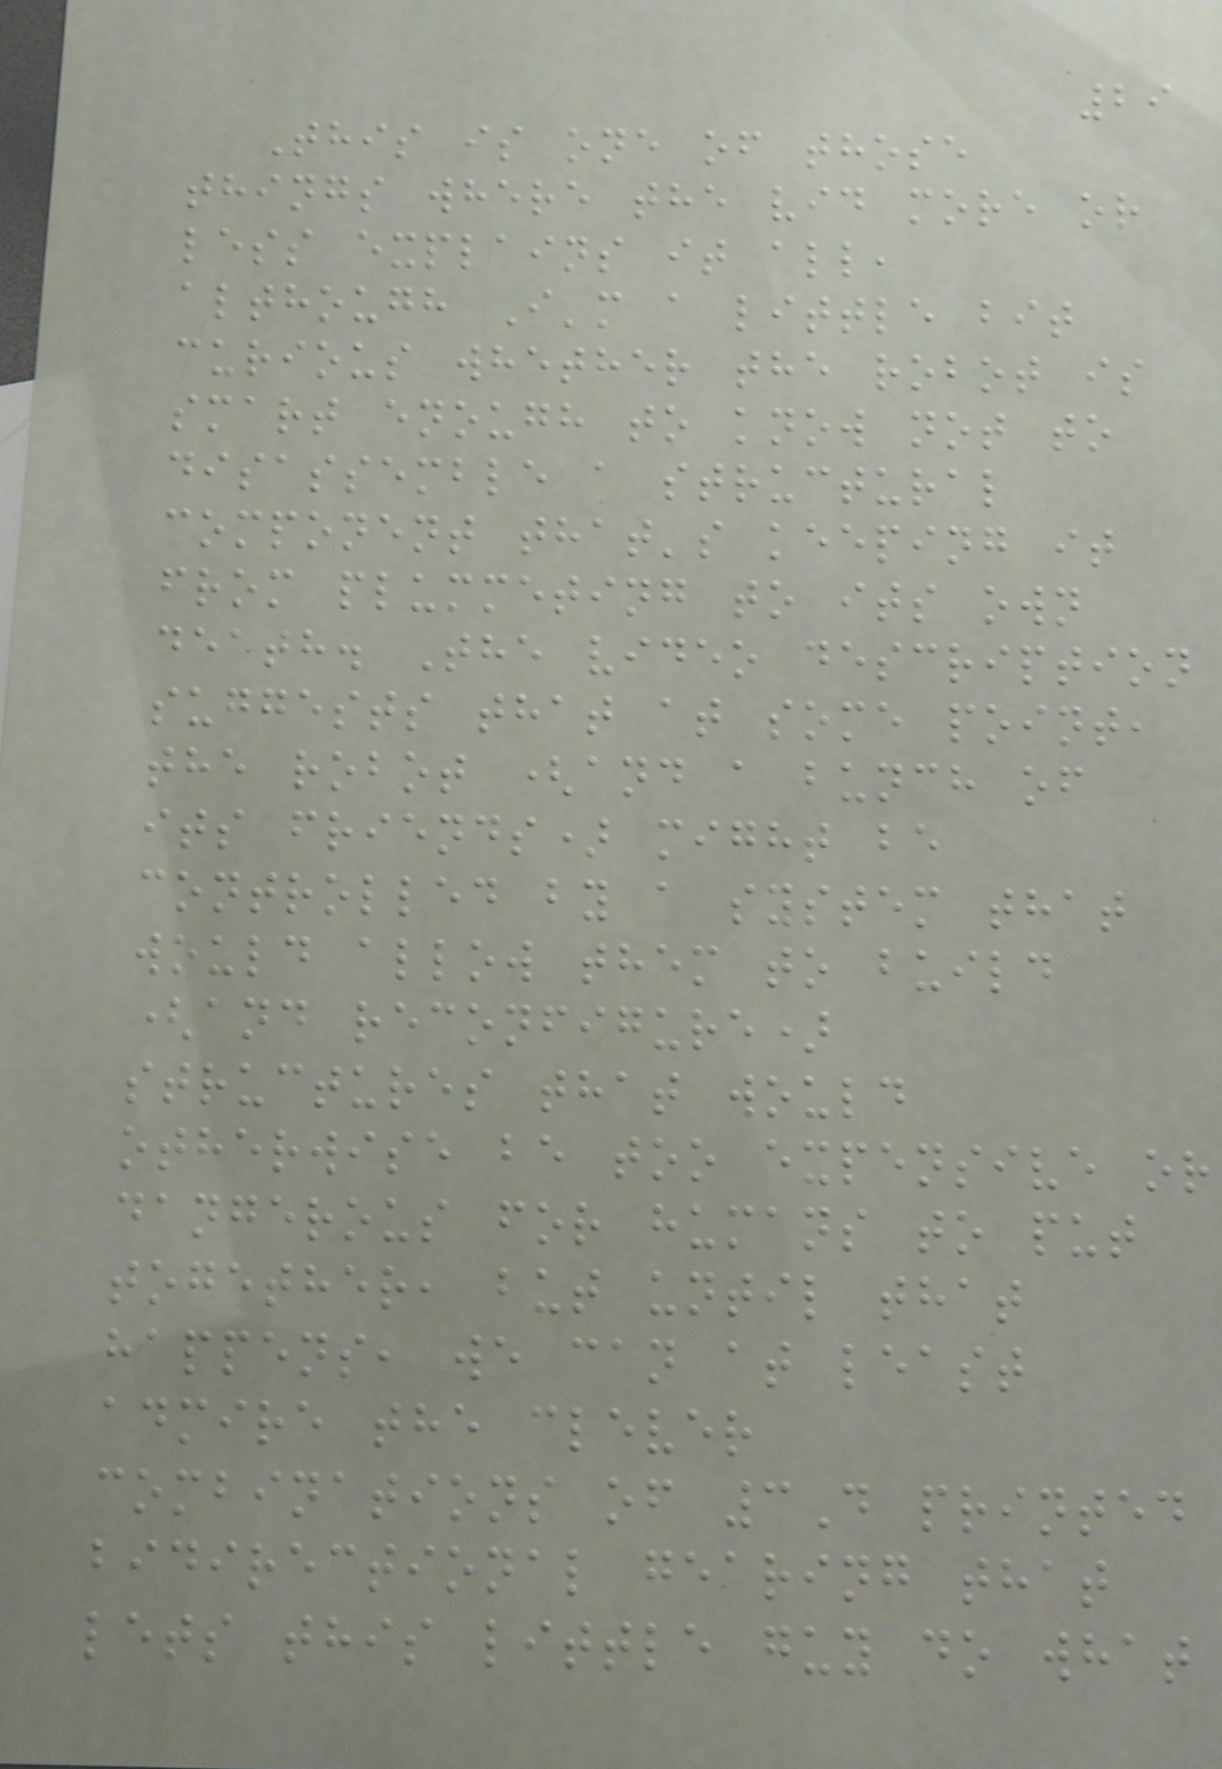29
This is one of those
things where the vid more or
less explains it all,
although I'm a little bit
curious whether the robot is
smart enough to know not to
disassemble a structural
component that's keeping it
from plummeting to its own
death. The video description
suggests that at some point,
the robot (and a bunch of
its friends) might be
controlled by a system that
would allow them to build
(and reconfigure)
structures that would
otherwise be too expensive or
dangerous for humans to put
together, but until that
happens, we can at least
admire the clever
combinations of 3D printed
bidirectional gearing that
lets this little guy do what
